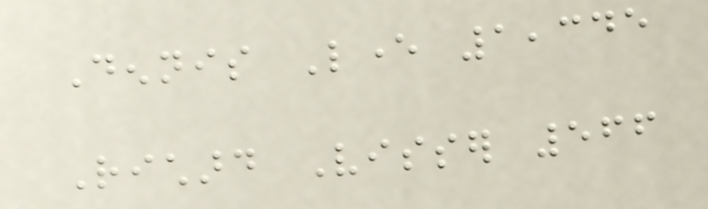Dennis Lever 1,345
Richard Visser 566
